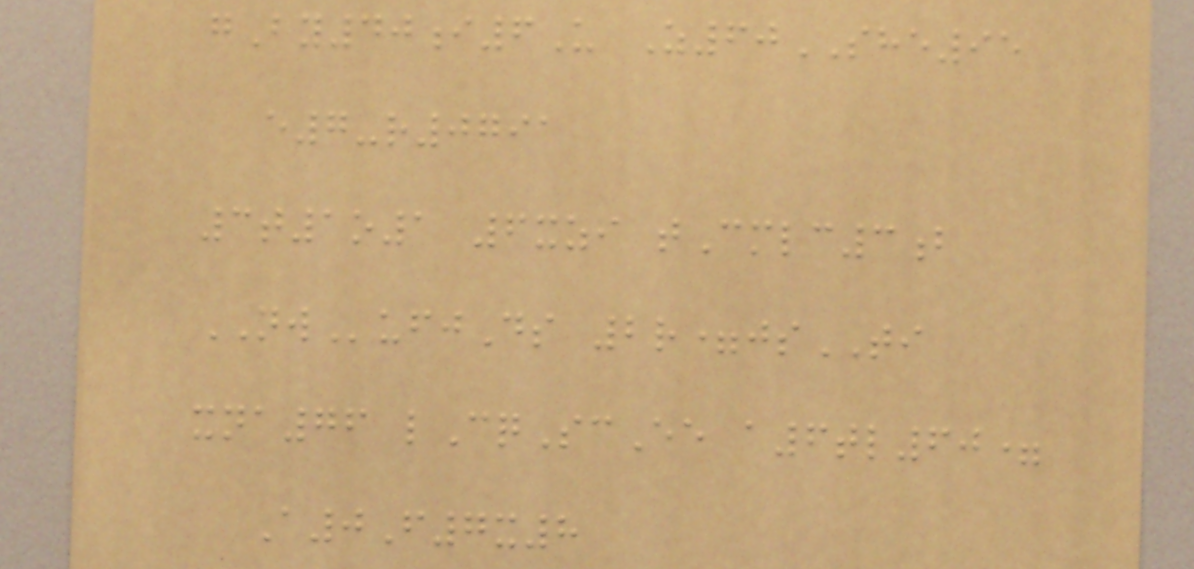gBy40i6U Z60SHE95
e7-r0791
3t1o1 6xzi tCmlc3b
NWufjDs 2r=jsTI
xna76 lCqScEe a6tl60=
A0F7x8
